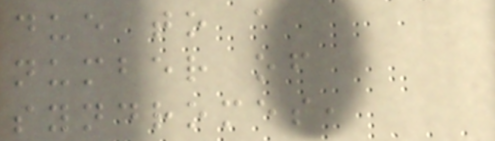due to a
number of
syndromes,
